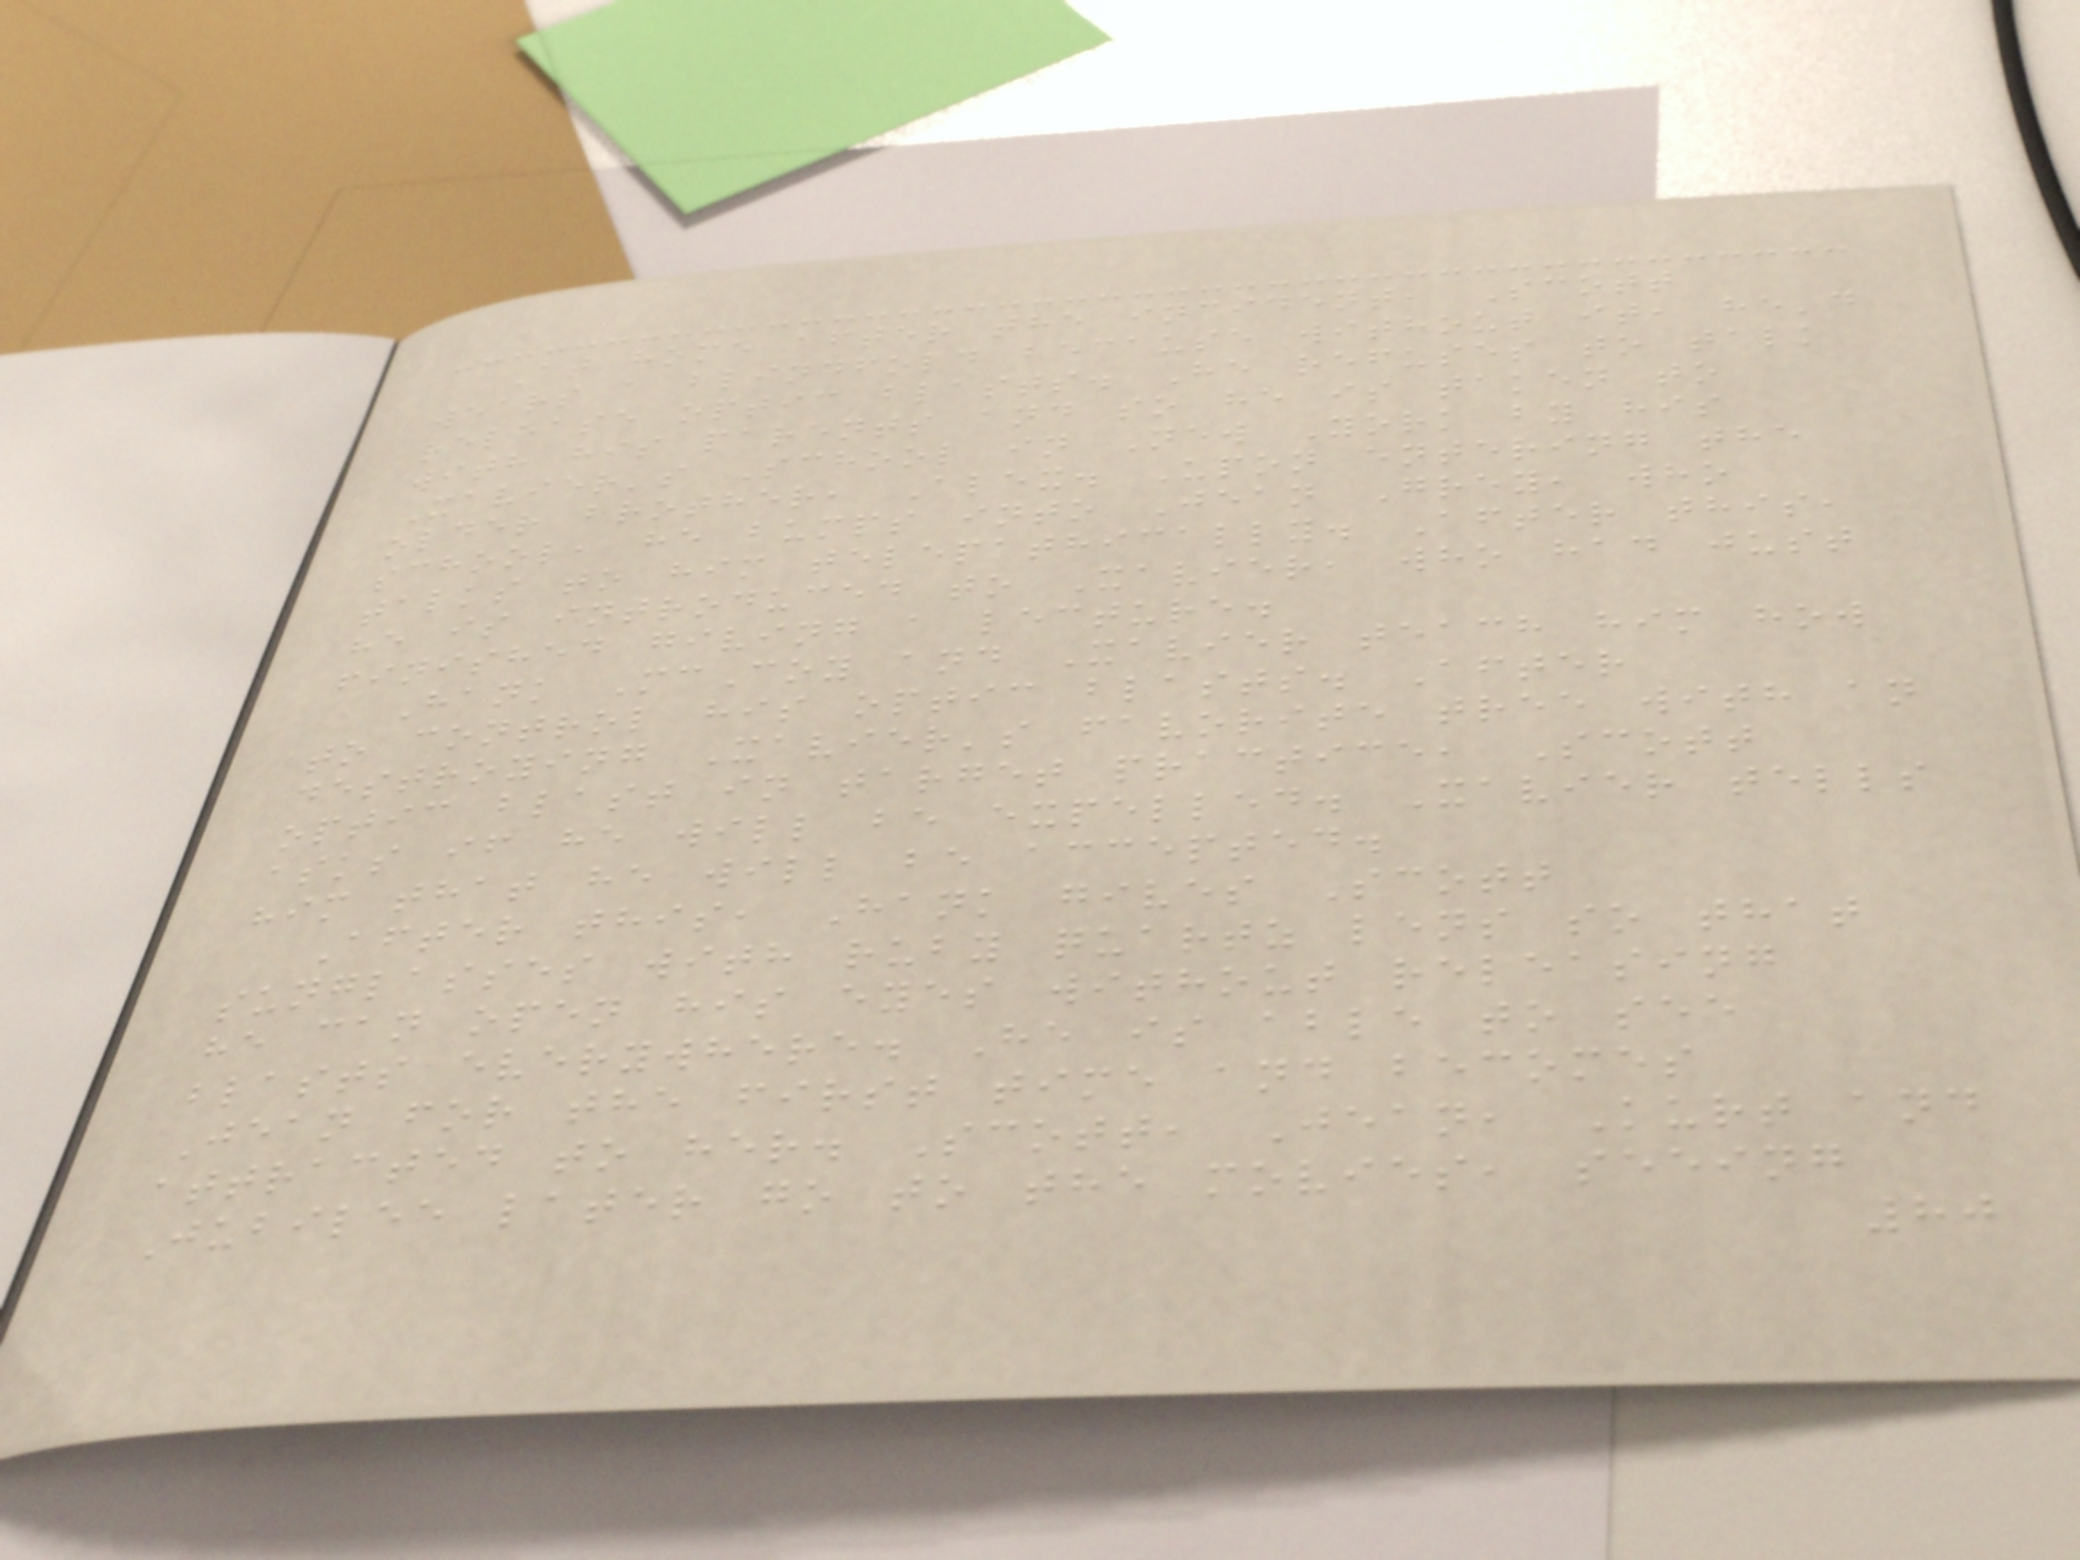At home after the incident, Scott
wears a blindfold because without it, he'd
release optic blasts. He refuses to talk
with his parents and so he is taken to
Xavier's School in New York by his
older brother, Alex. Upon entering the
school, he bumps into Jean Grey, who
talks to him telepathically. After this,
he is introduced to Xavier, who had just
finished giving a lecture.
Hank McCoy and Xavier teach him how
to control his optic blasts. After
destroying Xavier's favorite tree with an
optic blast in target practice, Scott
asks if he will be expelled. Xavier tells
him that he will be accepted.
After this, Hank gives Scott
sunglasses with ruby quartz lens so that
he can open his eyes without releasing
blasts everywhere. He is able to see
Jean for the first time and becomes
attracted to her. Scott, Jean, Kurt and
Jubilee later go to the movies, seeing
80
